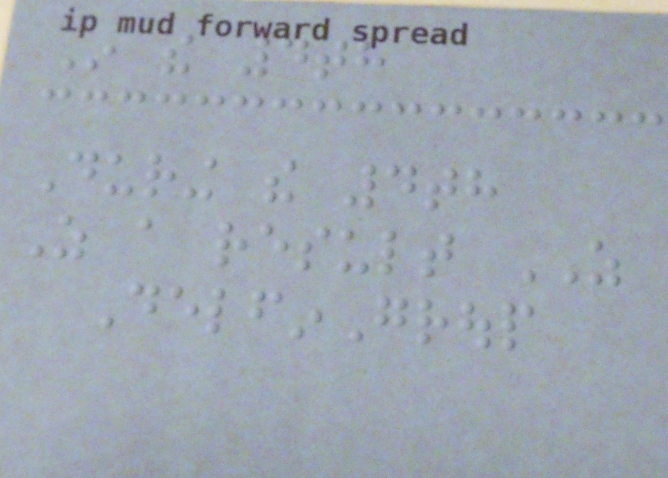In the 4th
During the 4th
As a result AS
DelfinGroup
